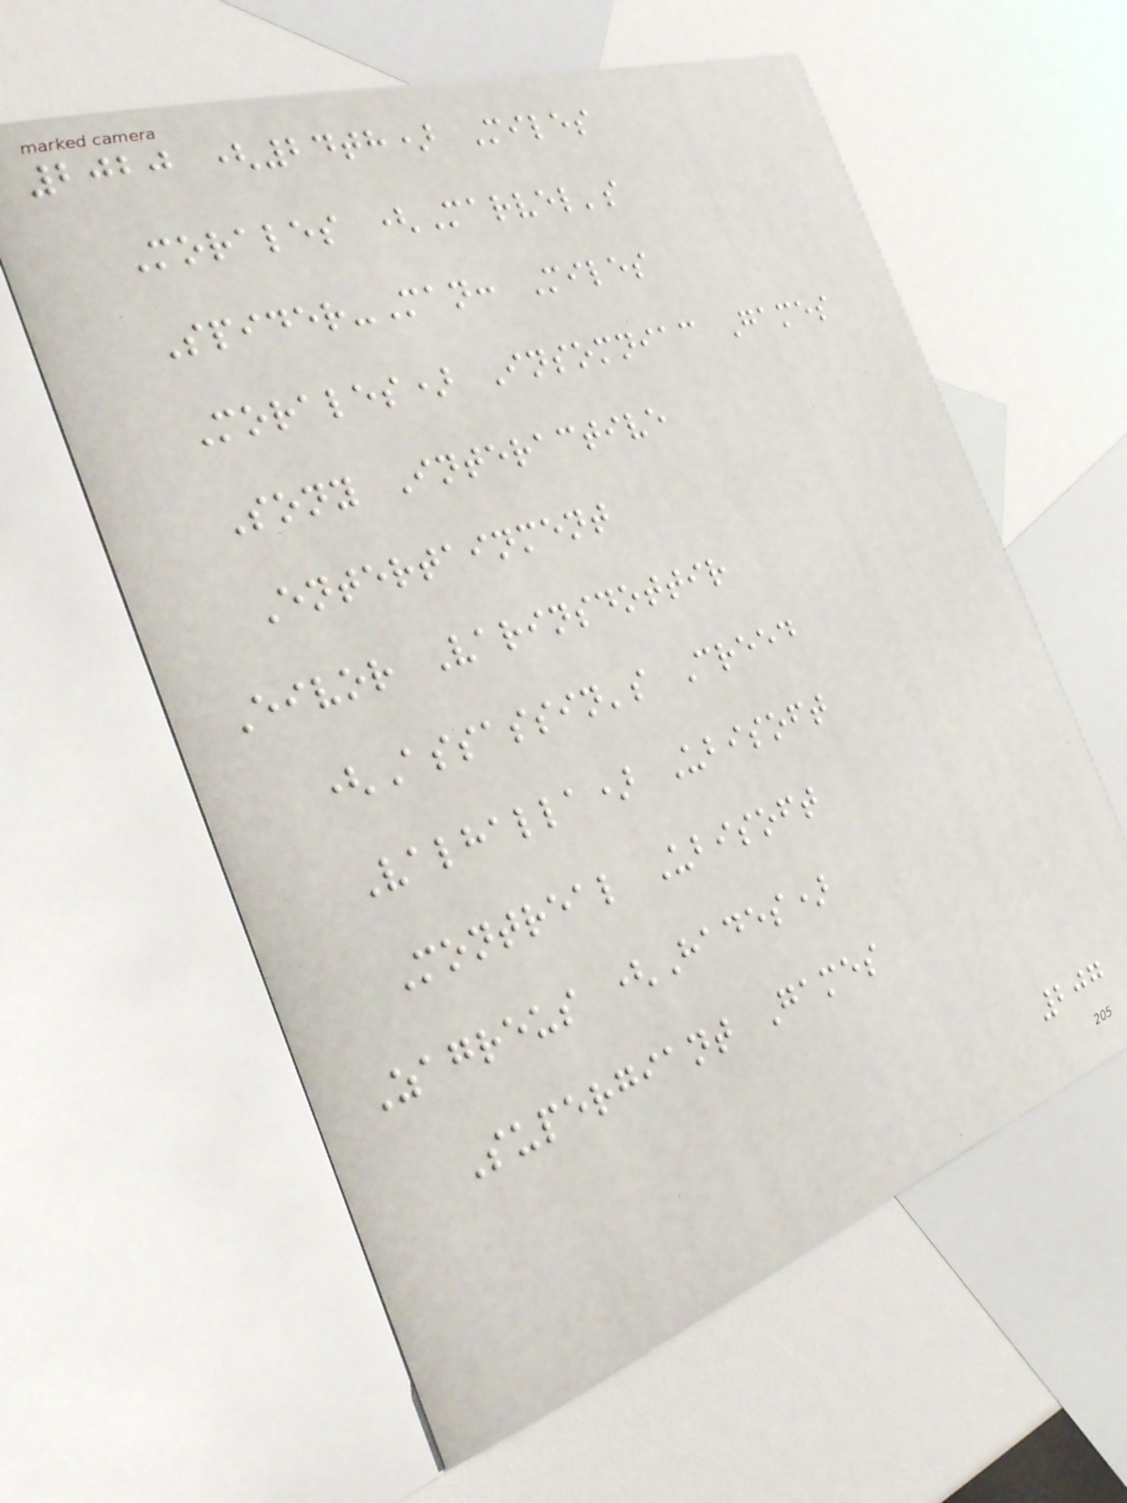2020 (24th) Miles
Morales (Marvel's
Spider-Man: Miles
Morales) Insomniac Games
Sony Interactive
Entertainment
Eivor Varinsdottir
(Assassin's Creed
Valhalla) Ubisoft
Montreal Ubisoft
Zagreus (Hades)
Supergiant Games
207
